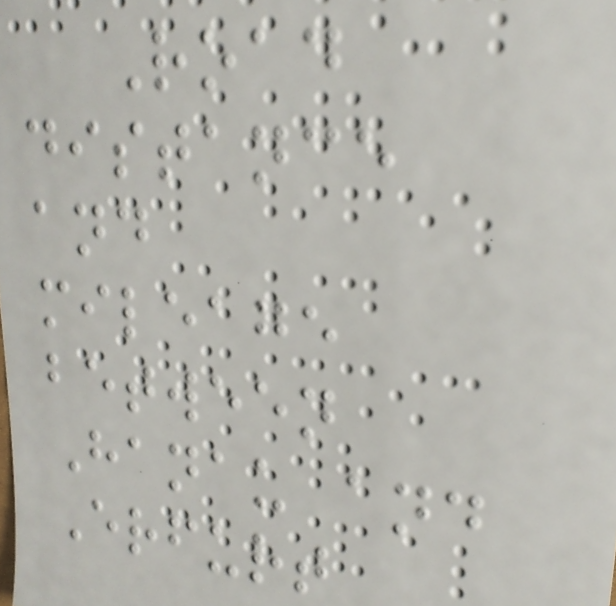Road
distance
and
mileage
between
Hanau and
Erfurt
